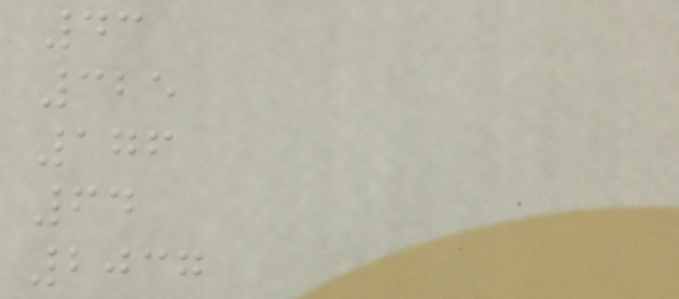43
325
176
64
2037
